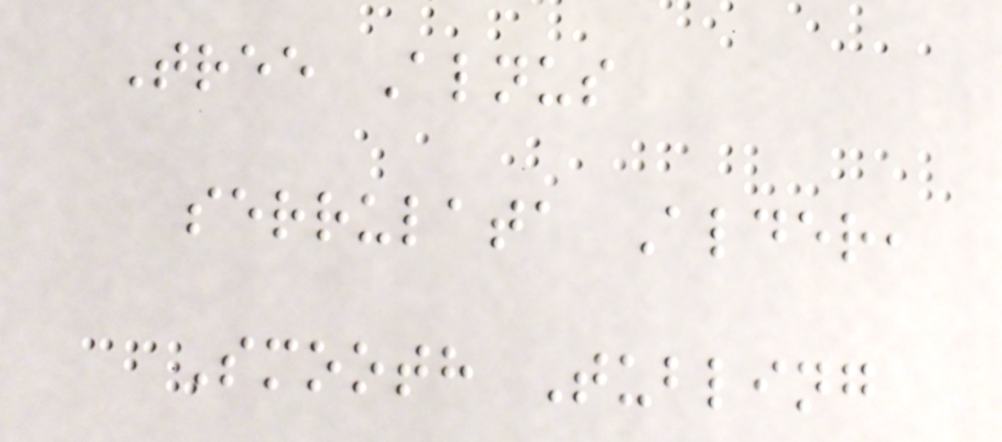Tree Alnus
serrulata Alder,
Smooth Tubling
